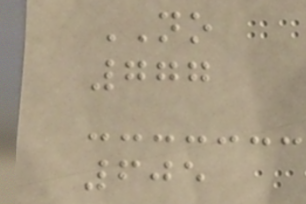NO
777
605
